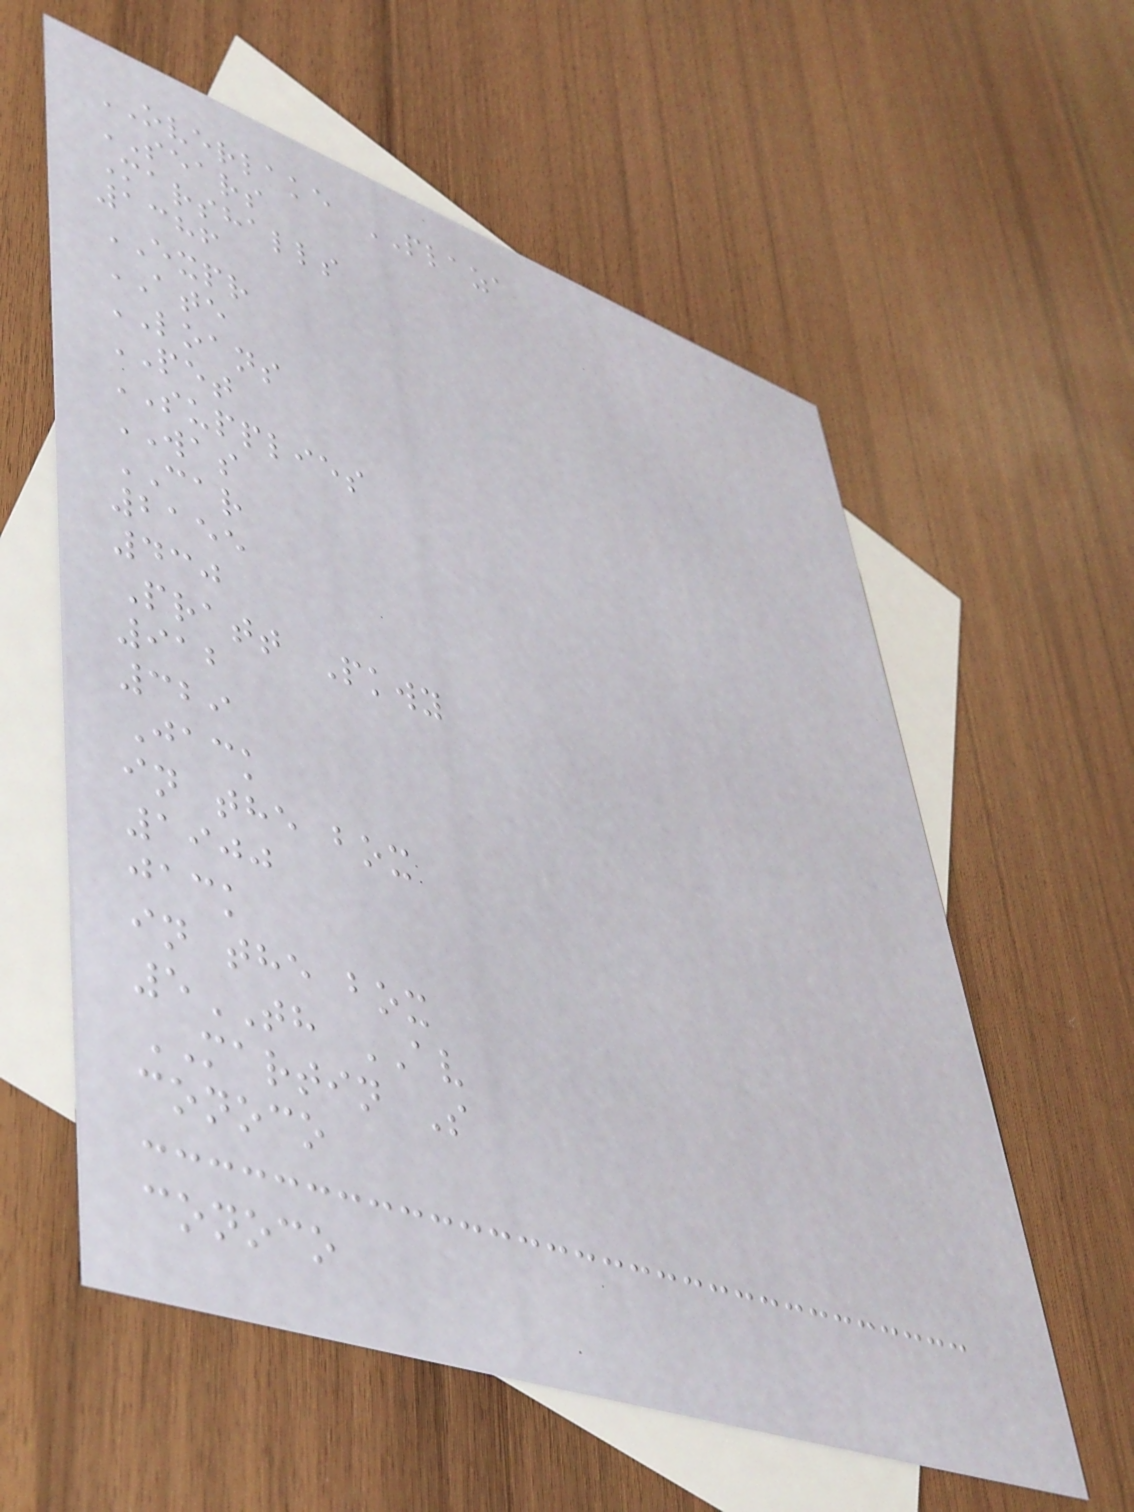OVERLAKE PLAZA
SEARS
Marshalls
1386
EXPR
ATE
LOANS
PET
SUPPLIES
WAS
CAR
2155
430
Pratt Pkwy
912
329
Jack
in the box
1900
jack
in the box
5TH AV
MARTIN S
conoco
conoco
